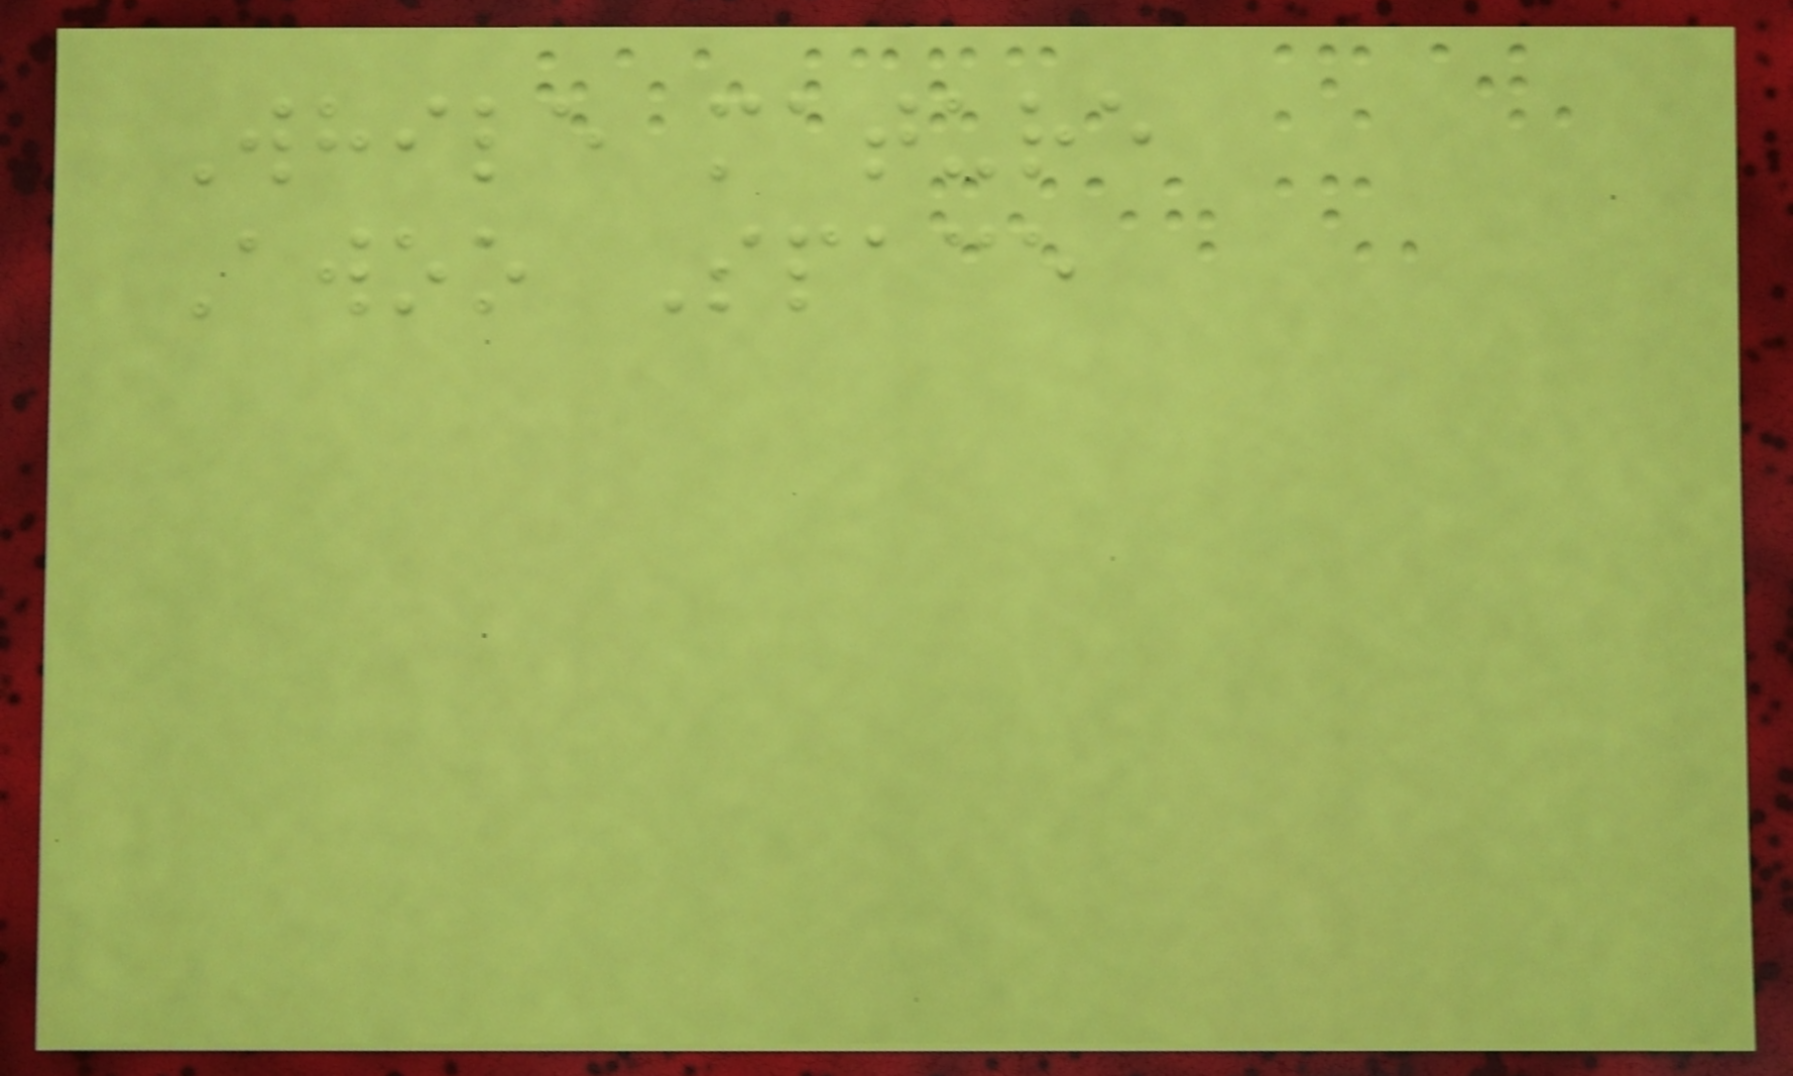While mature
Awoo Space
